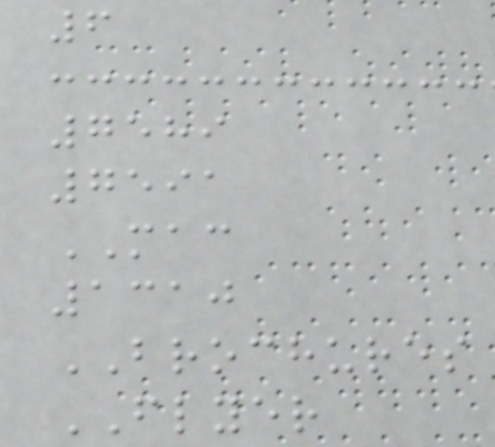6
7589
7591
MAC
1310
BROCHURES
FLYER
